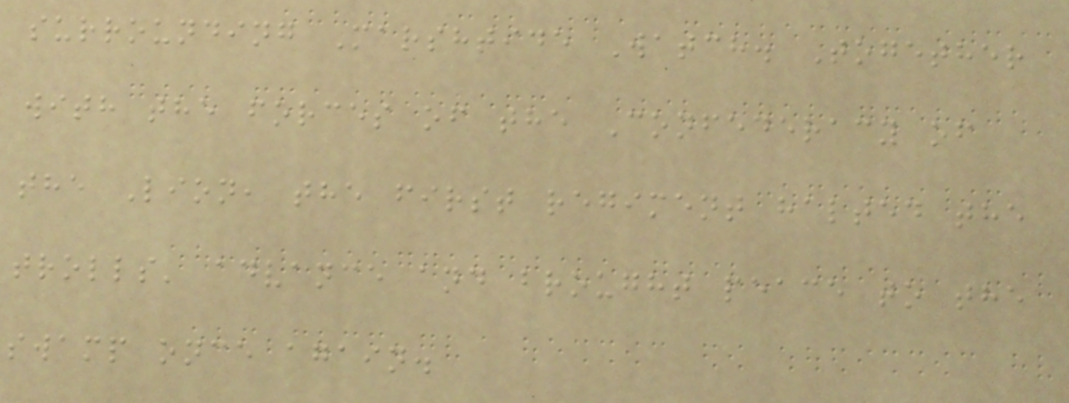surrounding Marshtide Watch. Together
with the forces of the Confederacy of
the Lion, the first regiment halted the
trolls' advance and brought peace to the
swamp once again.
